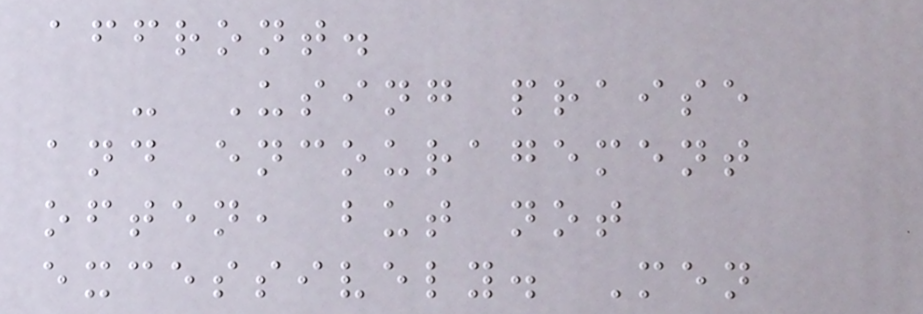affront.
- Using praise
and encouragement
often, but not
excessively. Men
